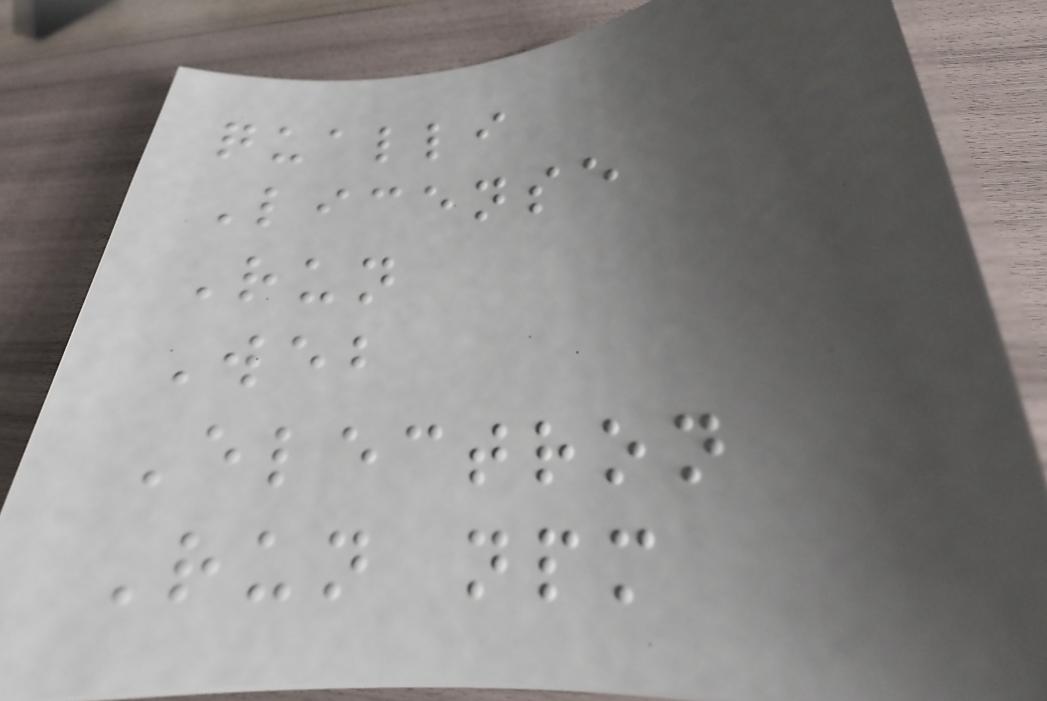qualli
License
Run
Web
Electron
Run npm
